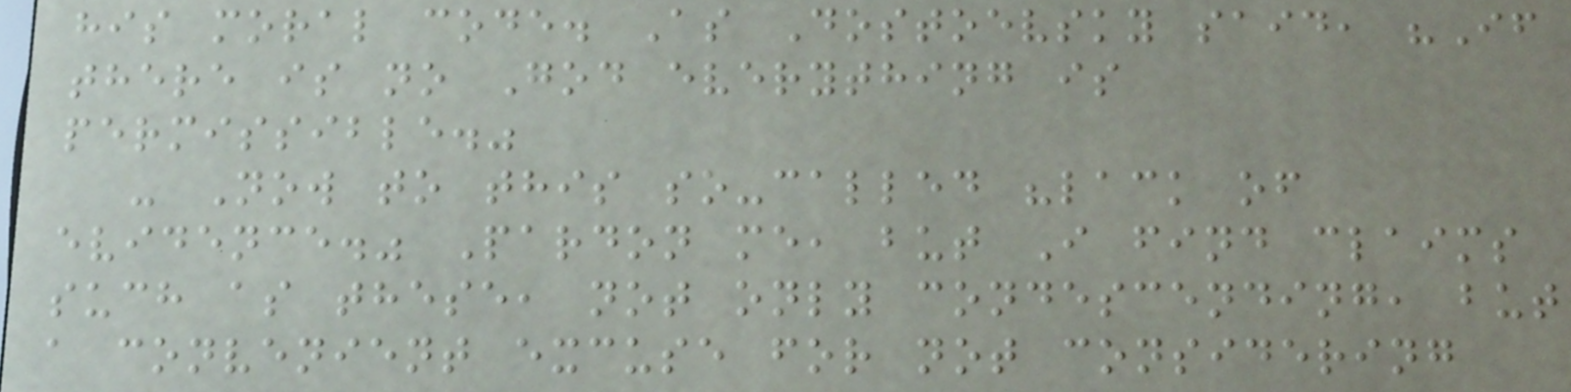his moral code. As Dostoevsky said, "If
there is no God everything is
permissible."
- Now to this so-called "lack of
evidence." Pardon me, but I find claims
such as these, not only condescending, but
a convenient excuse for not considering
